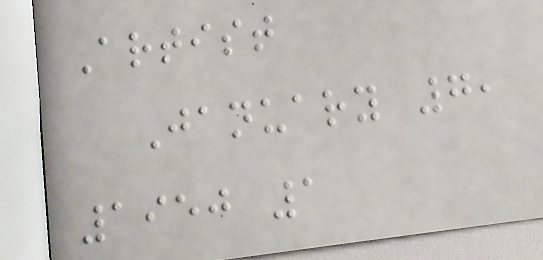Artist
January 7,
1950 1
